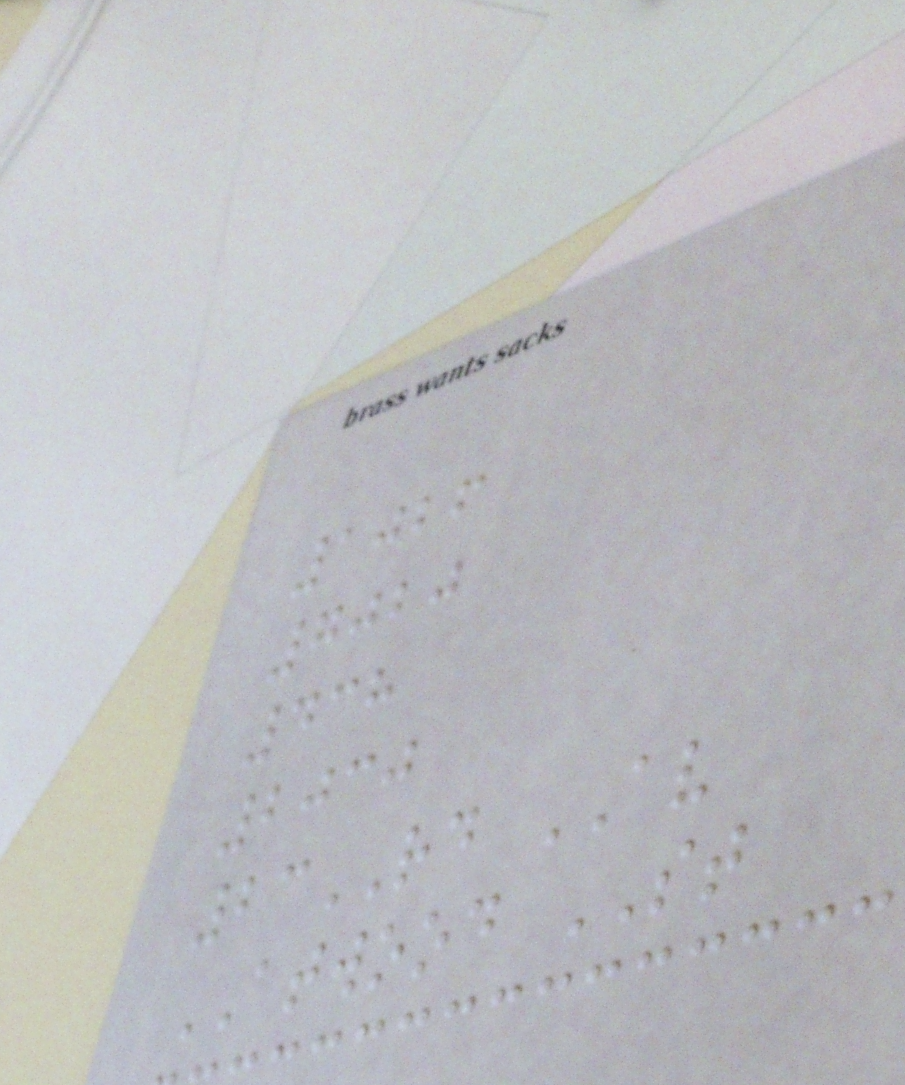1026
7020
438
2030
23RD AV
ATWOOD ST
